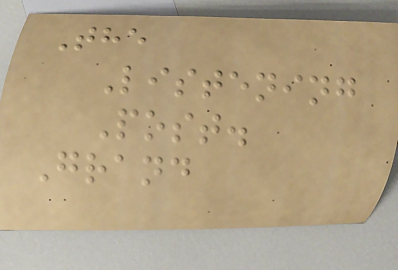The
Listening
Post.
Grand
